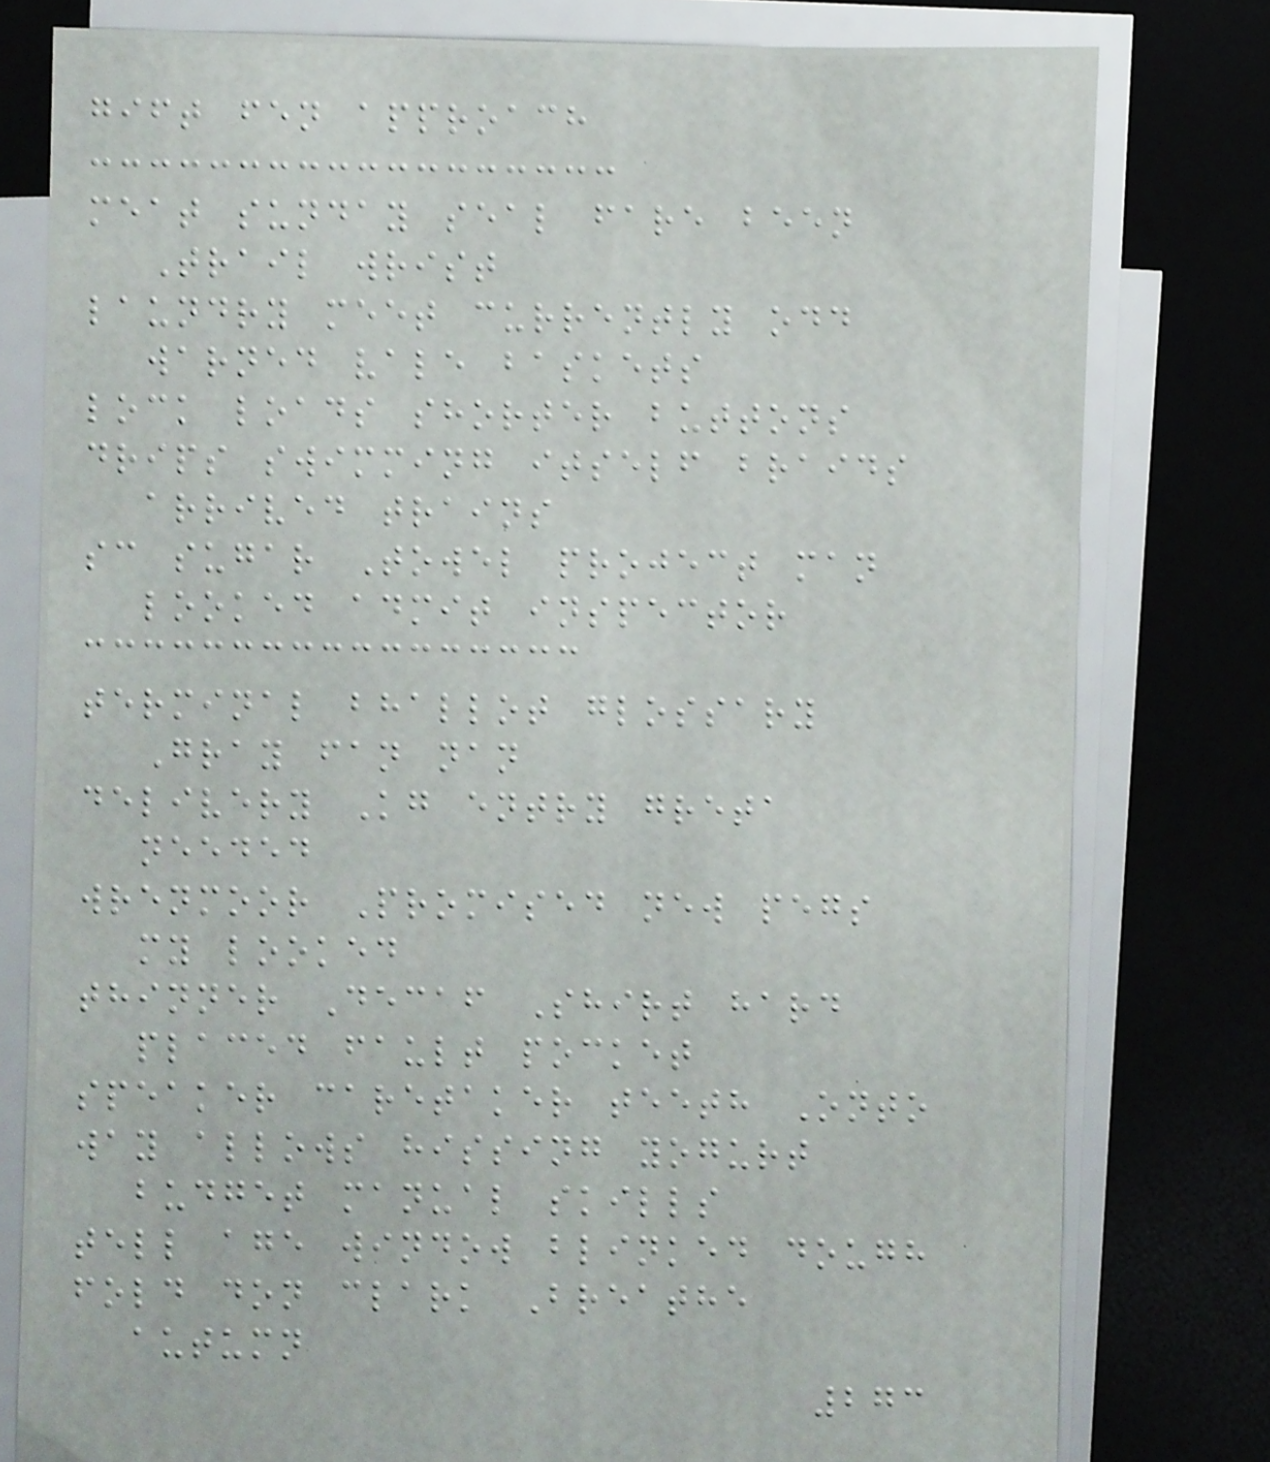gift fen approach
meat sunday seal fare been
Trail wrist
laundry meet currently odd
warned vale baskets
lock loads shorter buttons
drips swimming itself braids
arrived trains
sc sugar Towel project man
looked admit inspector
terminal bhallot glossary
Gray fan nan
delivery Kg entry greta
needed
wrenmoor Promised new pegs
my looked
thinner Decaf Shirt hard
placed fault pocket
speaker caretaker teeth Onto
way allows hissing yogurt
budget manual skills
tell age window blinked dough
fold don clark Breathe
autumn
273
